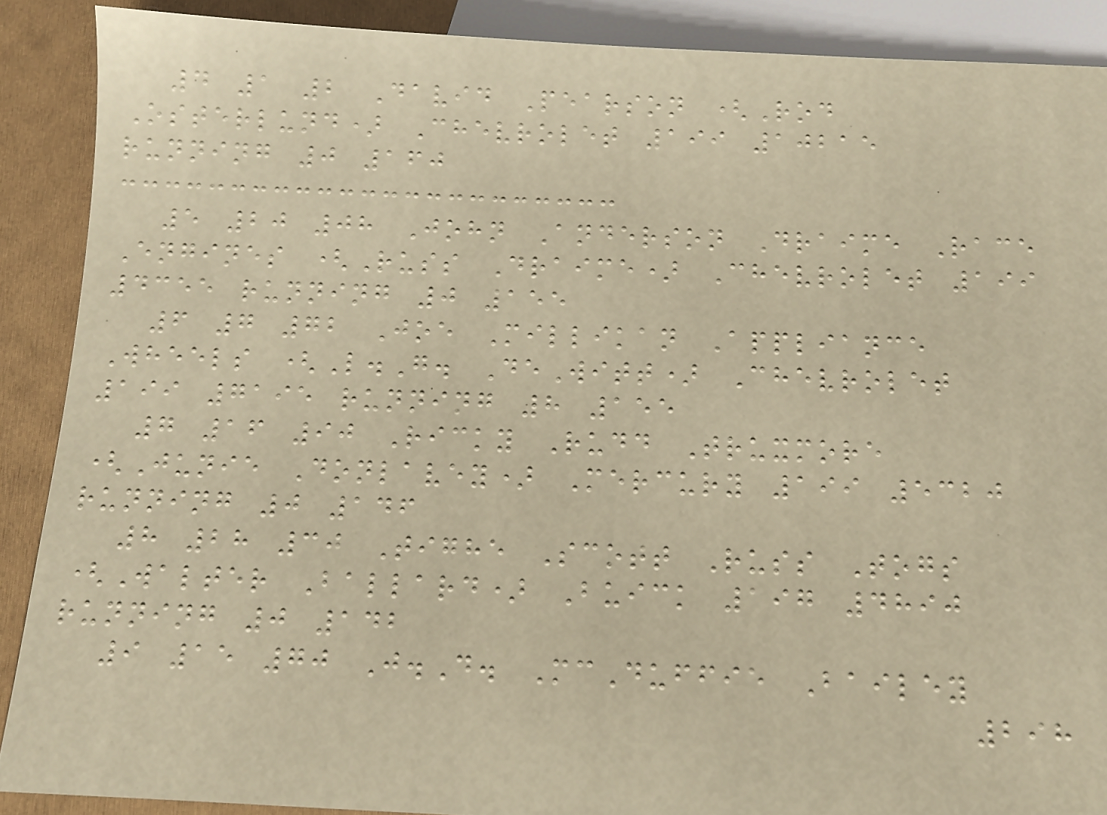4 1 2 David Pearson (Rod
Osterlund) Chevrolet 199 10215
running 0 160
5 20 08 John Anderson Draime Race
Engines (Russ Draime) Chevrolet 199
4355 running 0 155
6 7 72 Joe Millikan Appliance
Wheels (L.G. DeWitt) Chevrolet
199 7195 running 8 155
7 16 90 Ricky Rudd Truxmore
(Junie Donlavey) Mercury 199 5320
running 0 146
8 28 30 Tighe Scott Russ Togs
(Walter Ballard) Buick 197 4890
running 0 142
9 15 70 J.D. McDuffie Bailey
298
